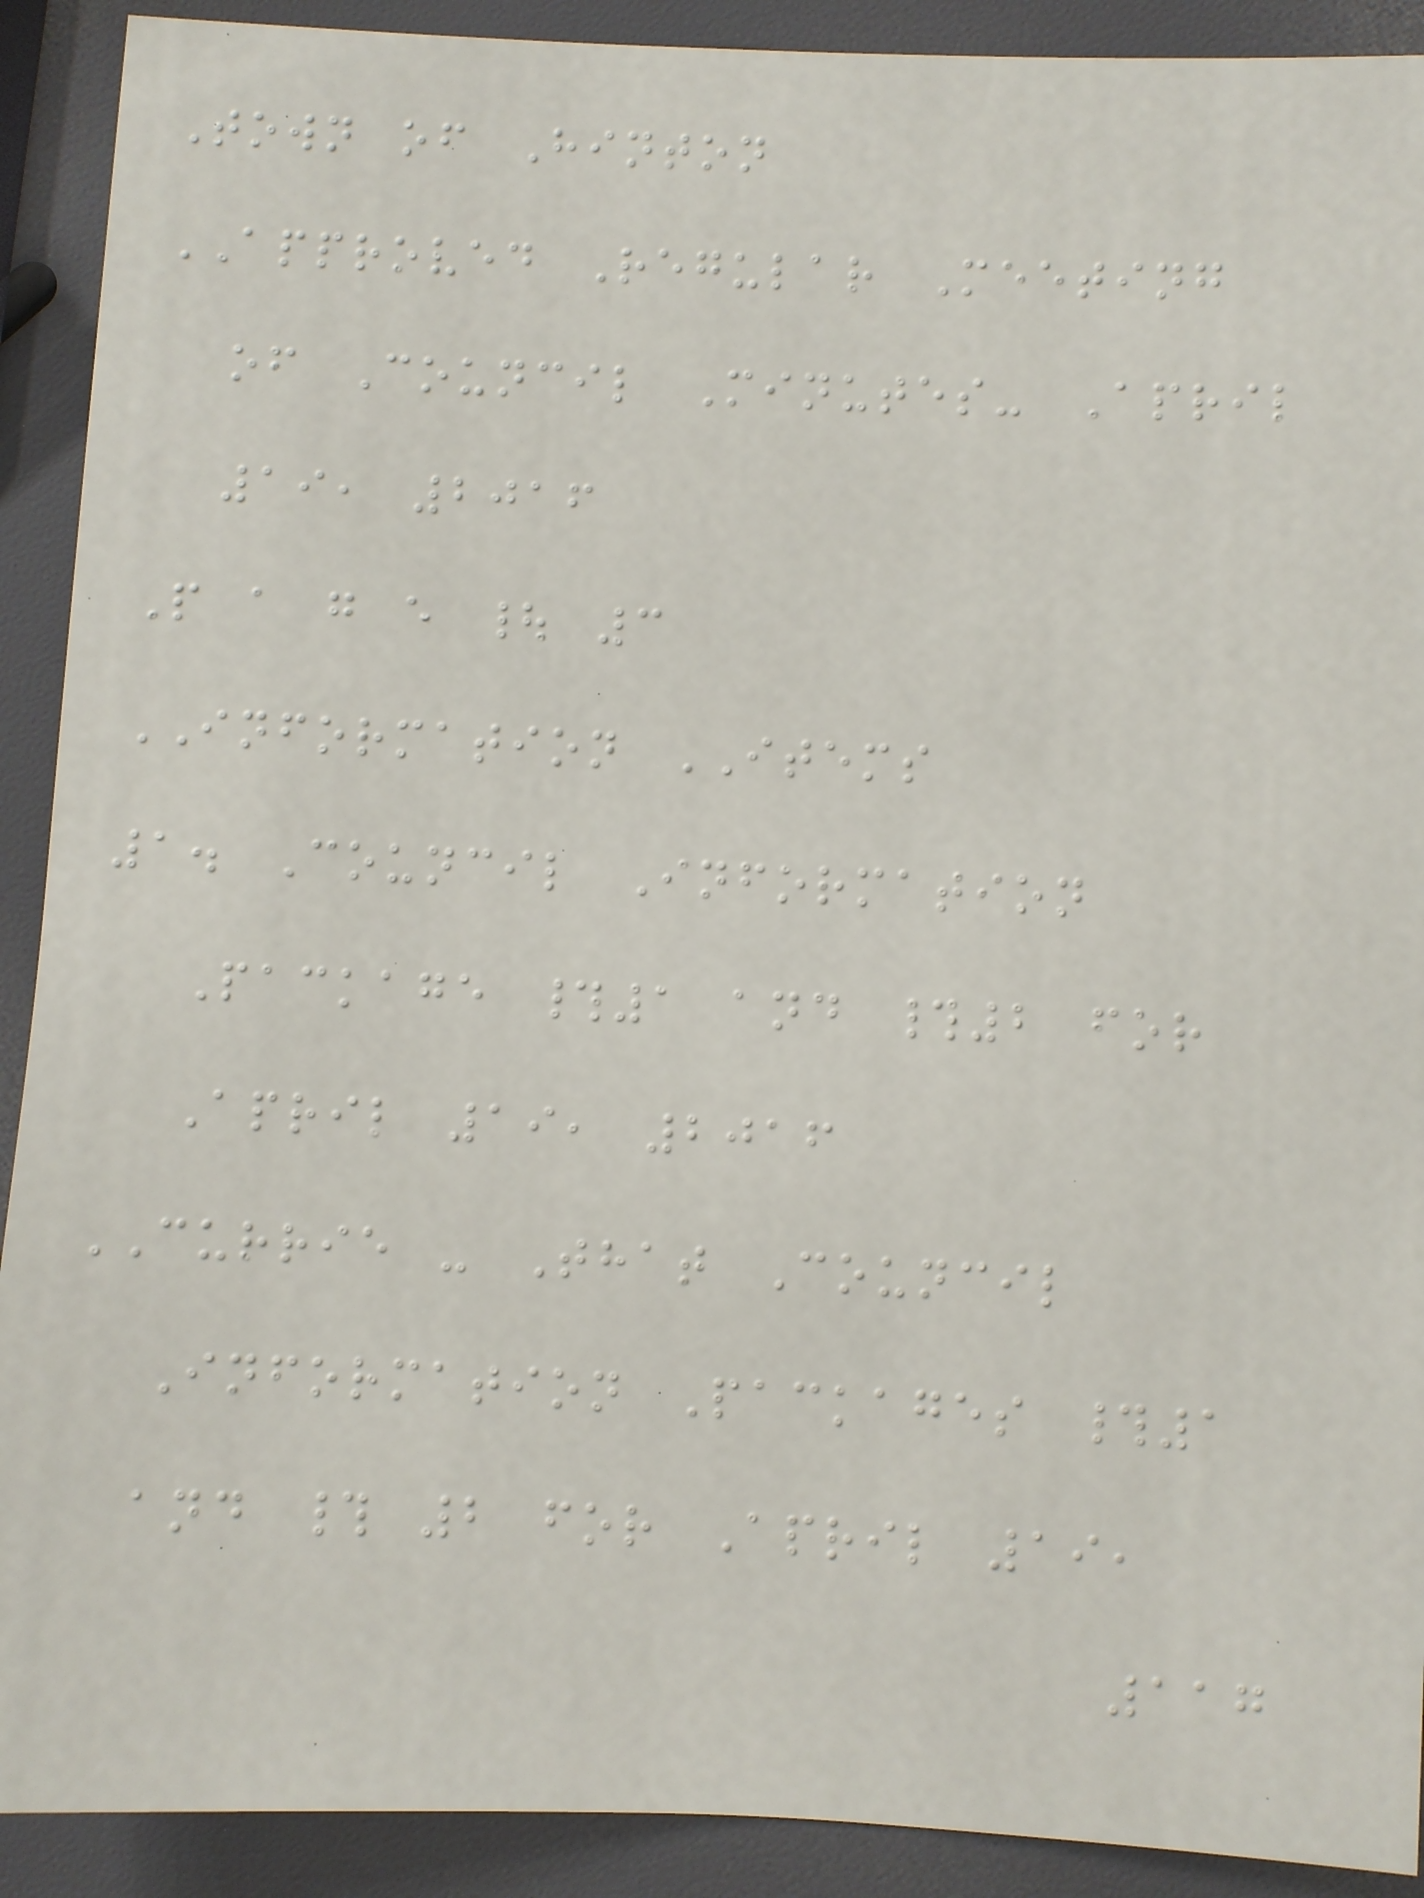Town of Hinton
APPROVED Regular Meeting
of Council Minutes- April
19, 2016
P a g e | 3
INFORMATION ITEMS
1. Council Information
Package #1 and #2 for
April 19, 2016
CURRIE - That Council
Information Packages #1
and # 2 for April 19,
117
